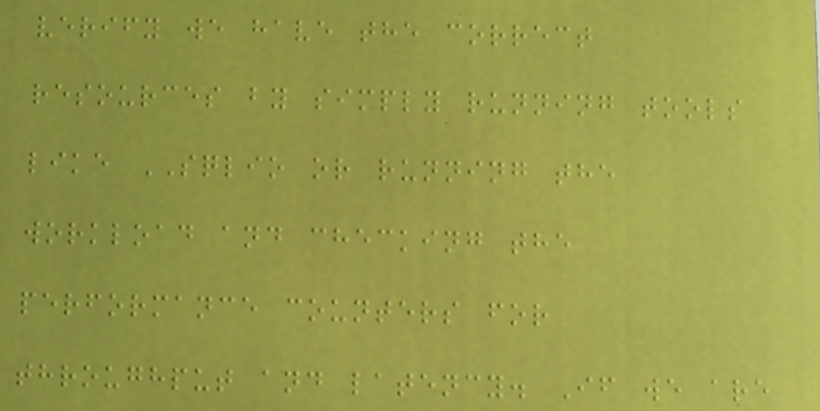verify we have the correct
resources by simply running tools
like SQLIO or running the
workload and checking the
performance counters for
throughput and latency. If we are
